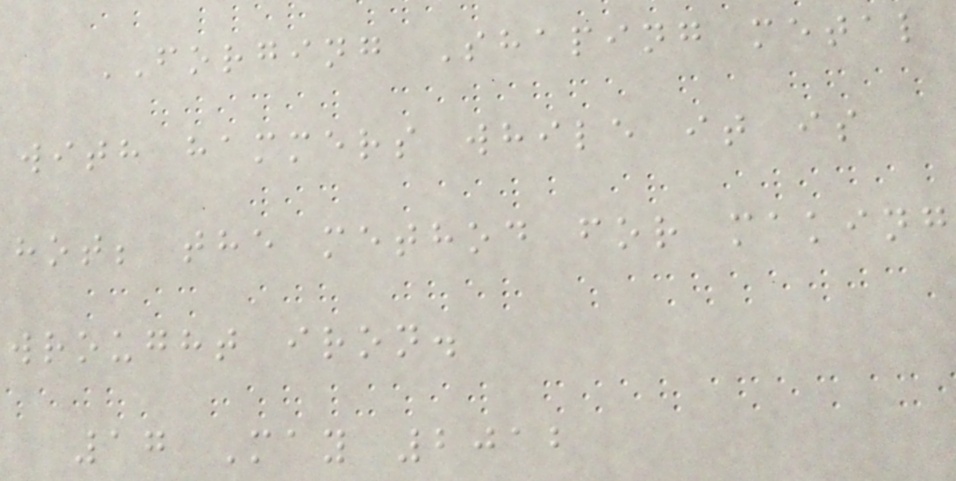FORGING Shaping metal
with hammers while it is
hot; the method for making
wrought iron.
17 May 2012
